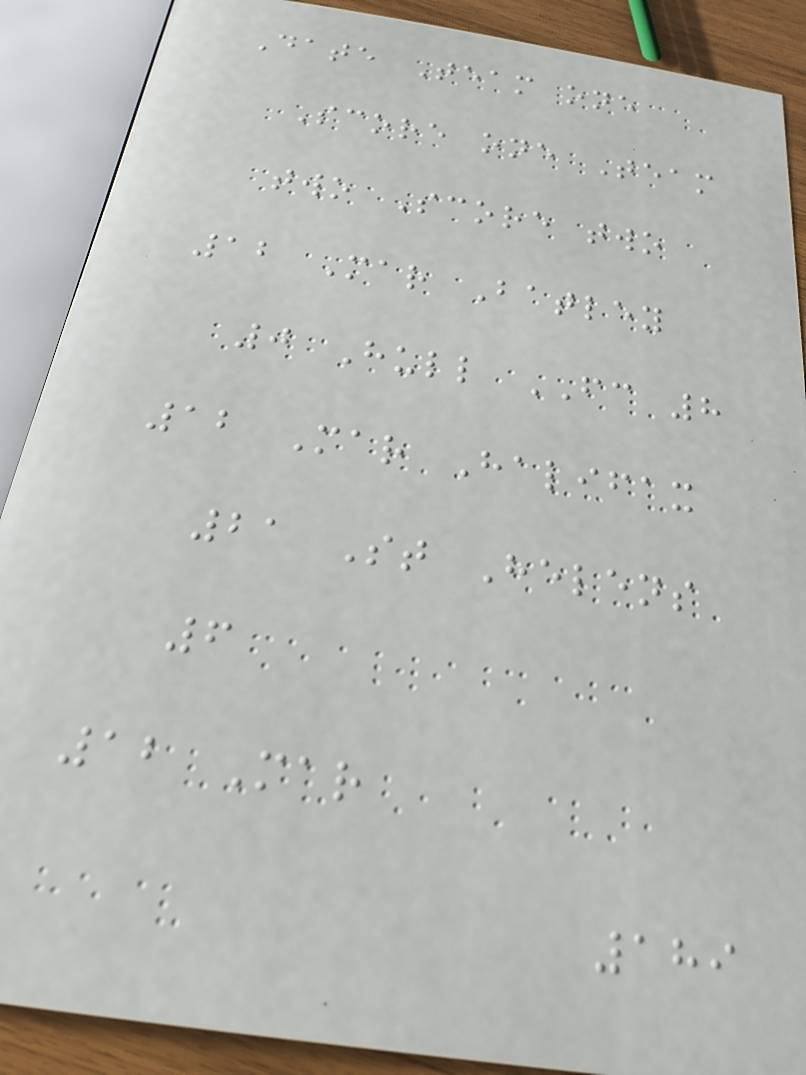Date Team one
Score one Team
two Score two
12 Mar Batley
0 Hull FC 8
12 Mar Halifax
21 St Helens
6
12 Mar
189
